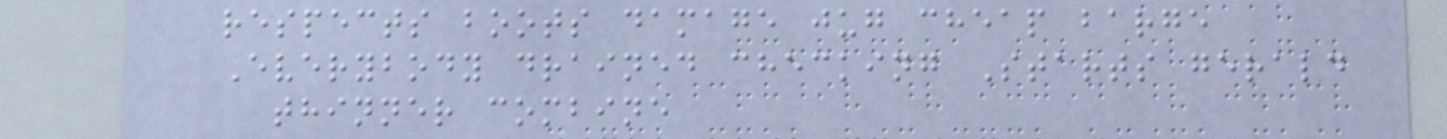respects boots damage jug cheap barge
Everybody drained checking Starts gerald
thinner combine
